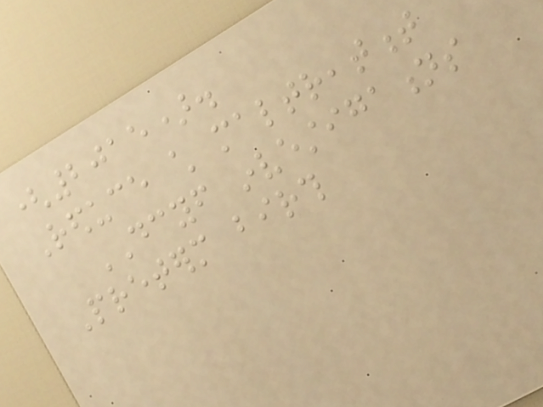(2015).
Reduce child maltreatment
DCYF investigations
Preterm birth
